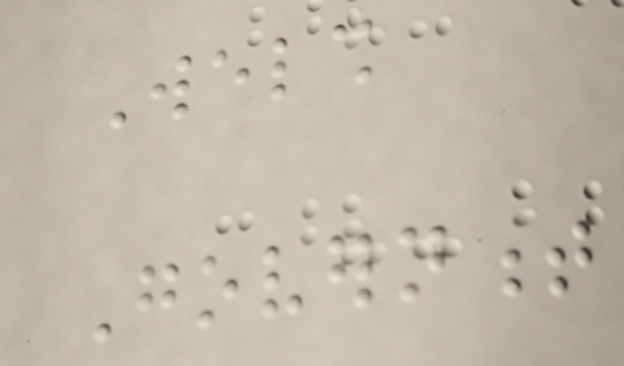Welsh
Government
